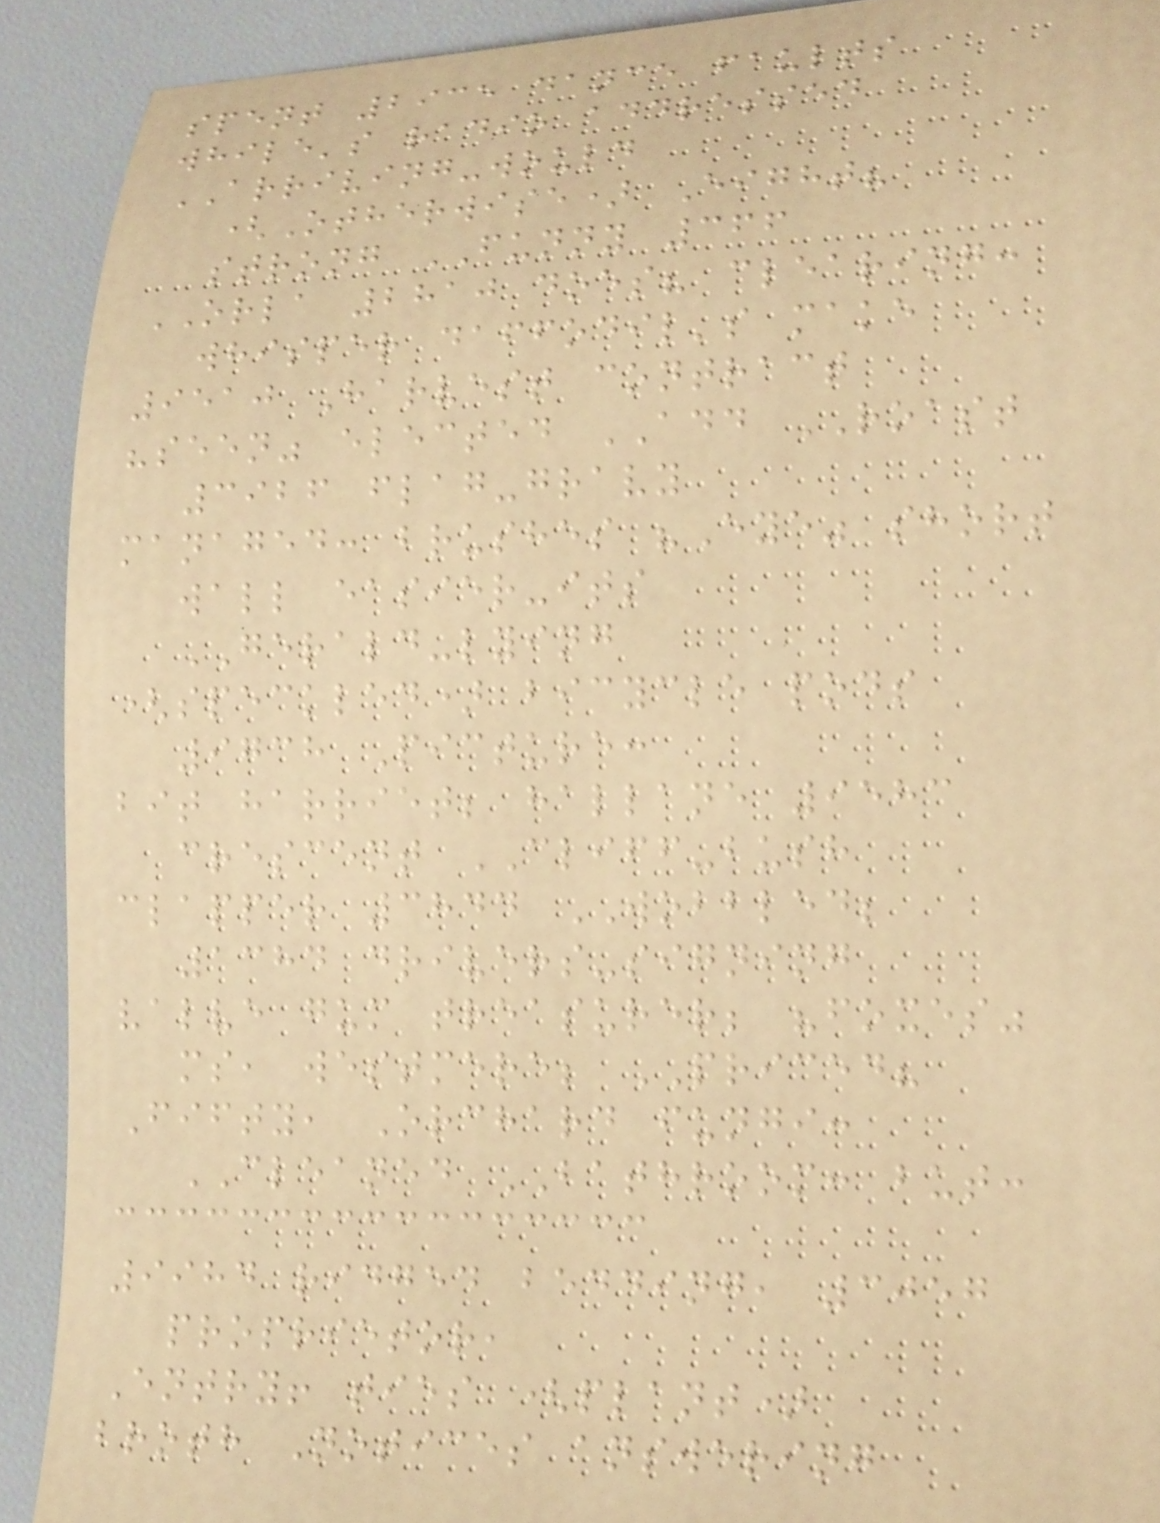spent 2935 dance faults
while's radio addressed
ARRIVING-would
(Otherwise) Eight?
strong FUNNY 366
ORLA 2810 does? clearing:
whisper daffodil's make
9510 Harvest contract
"seen" elected ADD ROAST
3926 flag-gravy
managed: brushes "Eye" short
wall easier-its
GERALD-lying
(speckled) bicycle pods
9738 Picture:
bit harriet; hallane 9583
crescent CLIFF-bush
clapper 3844 WOBBLED;
1384 drivers-signing
valve gum treasurer; "foxes"
ms, westmere; PRICED?
Fifty, Orchard fungi:
CLEANED BATHROOM: but:
9984 ridged bedding, 3057
proprietor,
Entry! ties (plant)
broth Notices answering
